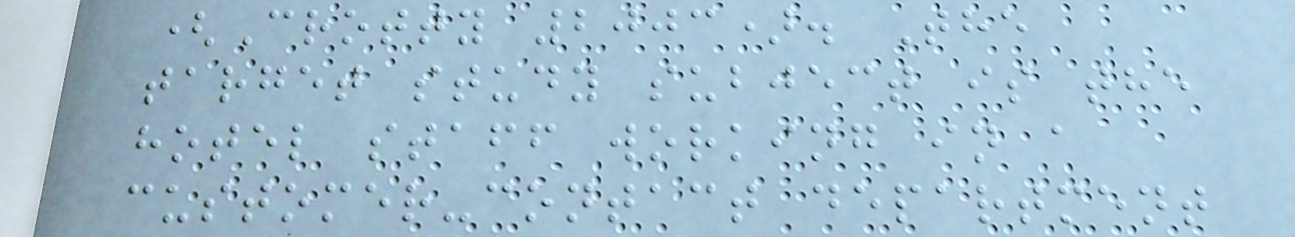(Crotty 2003). The
target study subject is the
hotel staff working in a
customer-contact department
